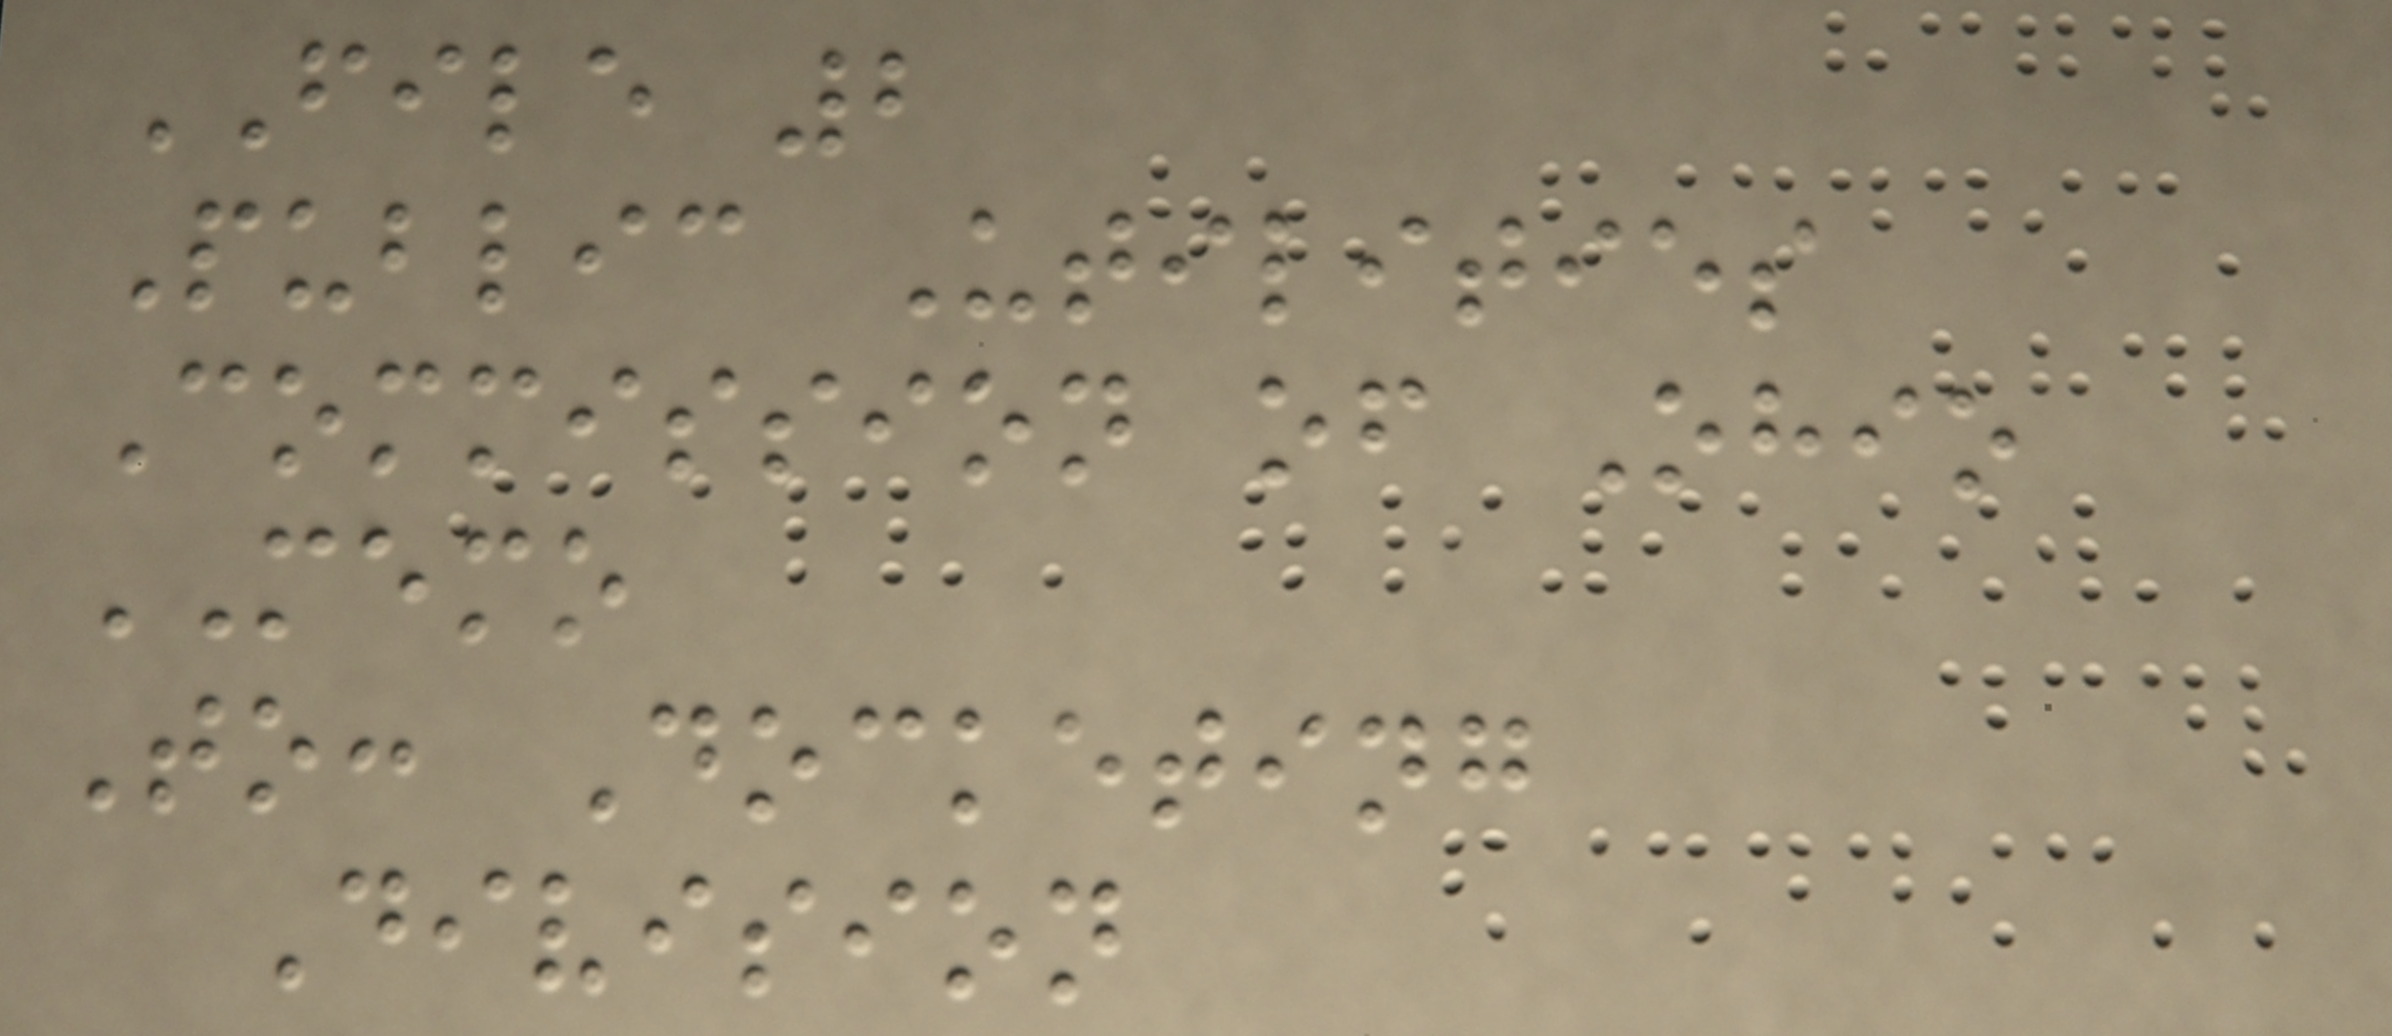FILE 2
Public Utilities
Commission of Ohio
MEMO
To: Docketing
Division
